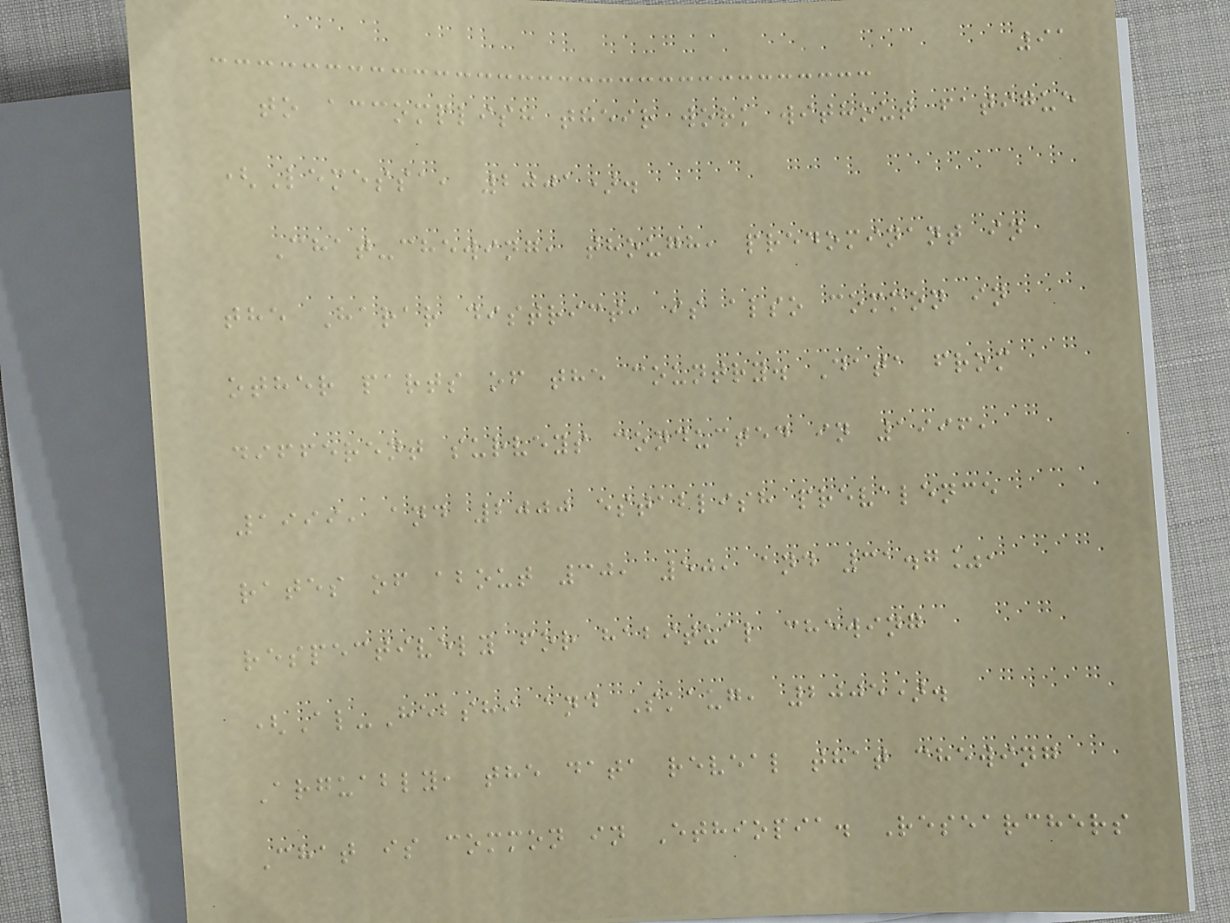91
to accomplish their work without fatigue
(Lemessa, 2001).
Chat-chewing, though, predominant in
the Harar district, is also common in
other parts of the country. Data from
different surveys conducted in 1996,
1999, and 2000 establish prevalence
rates of about 30, 50, and 31.7%,
respectively for habitual chewing
(Al-Hebshi and Skaug, 2005).
Arguably, the data reveal that chewing
Chat is common in Ethiopia. Researchers
